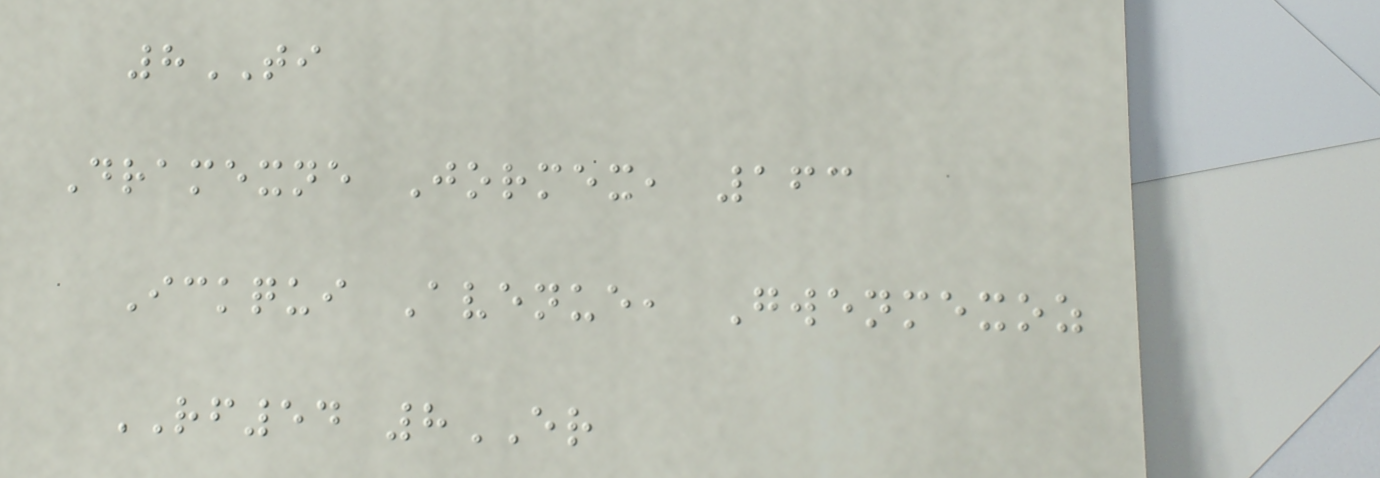8TI
Dramexne Jormex, 163
Ickqui Avenue, Gwenmexoz
RF54 8ER
